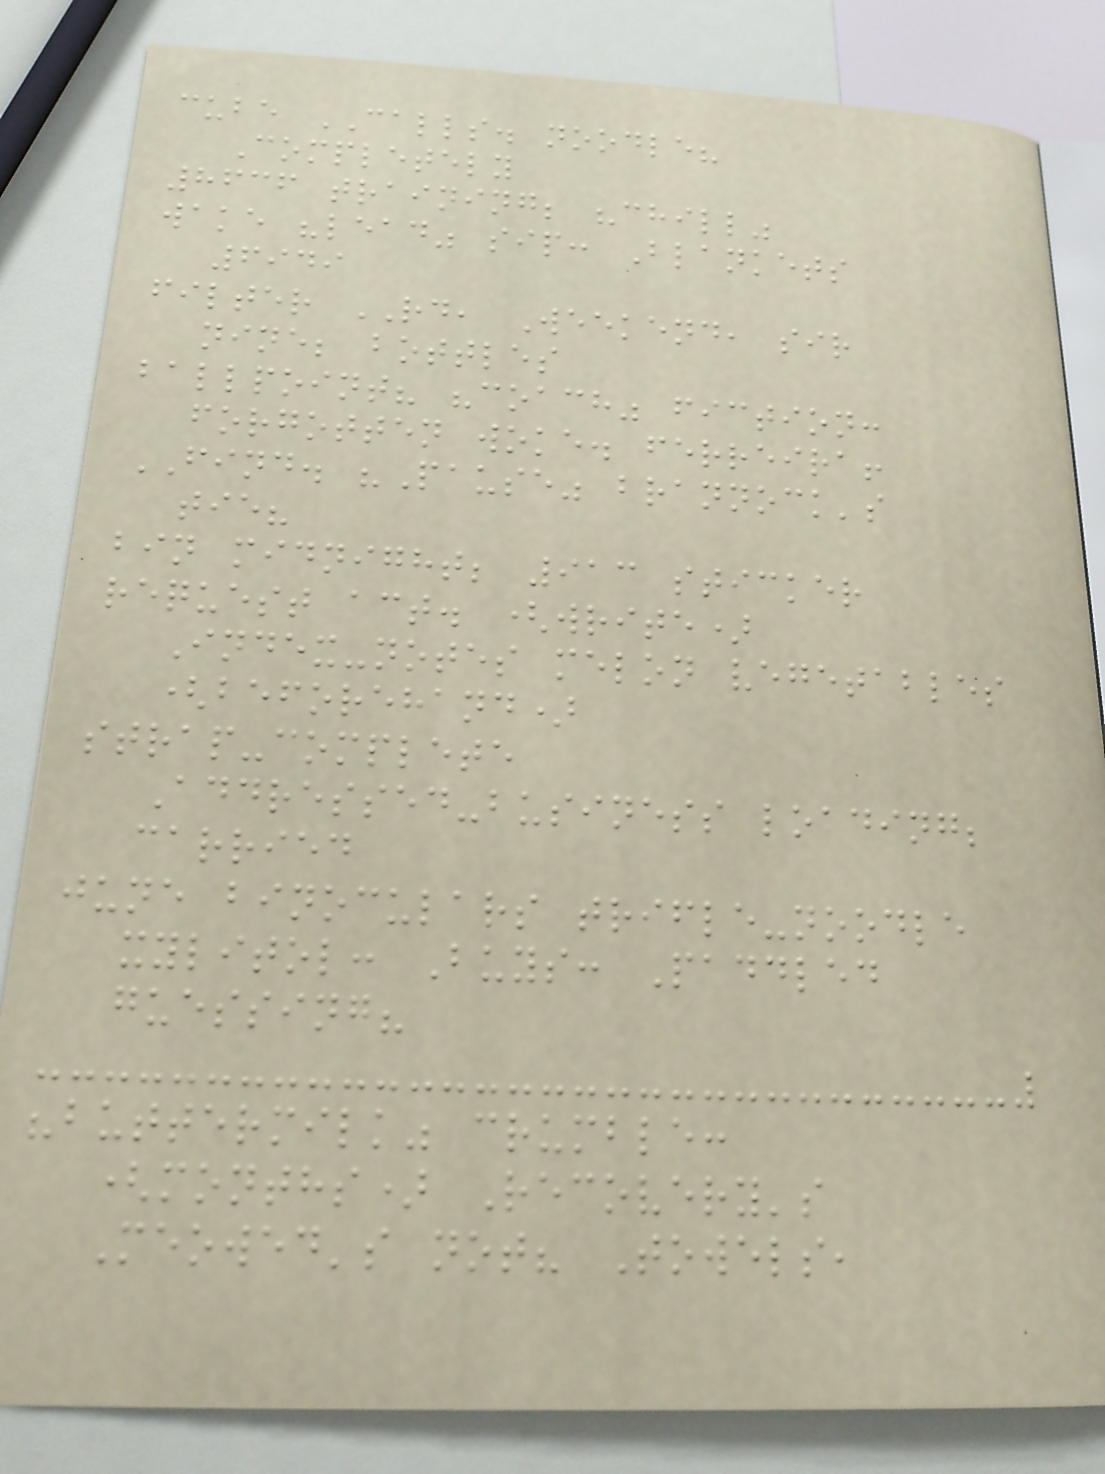cube CALLS. noodle?
Completely
8636 training; "chill"
wake "lead" sip: Blankets
6949
filter RD, Weekend, sir
nine; bottles
ballpoint? "coach" fiction:
forgotten woke. ferreira!
FIND. "Pause" brannock's
tie?
bin midnight; 913 sticker
request act. (write)
Index-notes melon vegetables
(beforehand)
strap-complete
Addressed-business loading;
carried
june binoculars trifle-noodle
xylitol: Buys: Paddled
guessing?
"buttermilk" crumble:
(months) Recovery's
Meowed's not? Towels,
